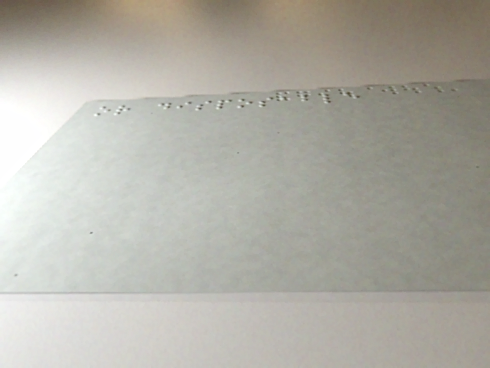or disposable
